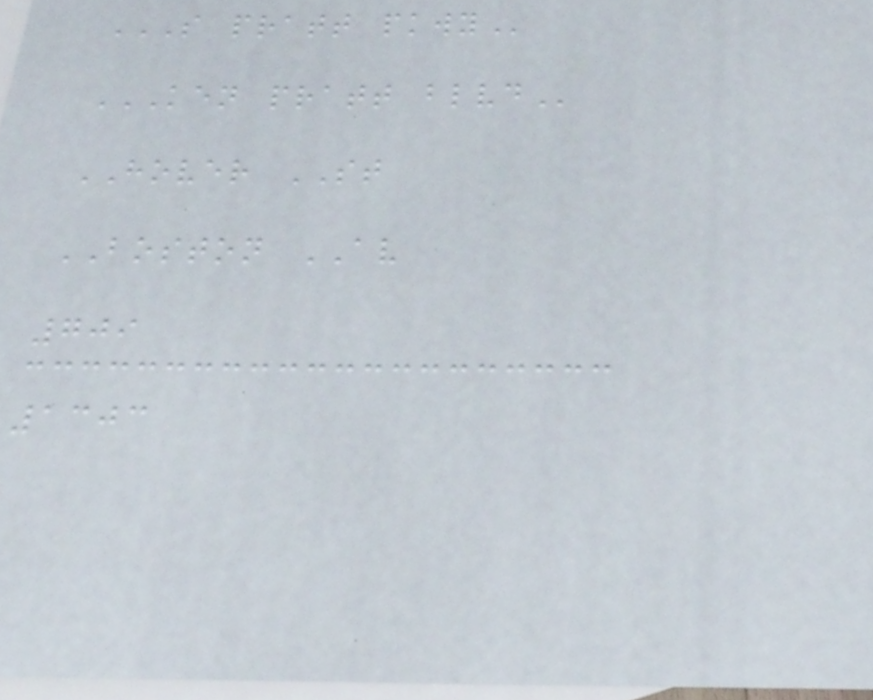S PRATT PKWY
KEN PRATT BLVD
HOVER ST
BOSTON AV
709
1303
